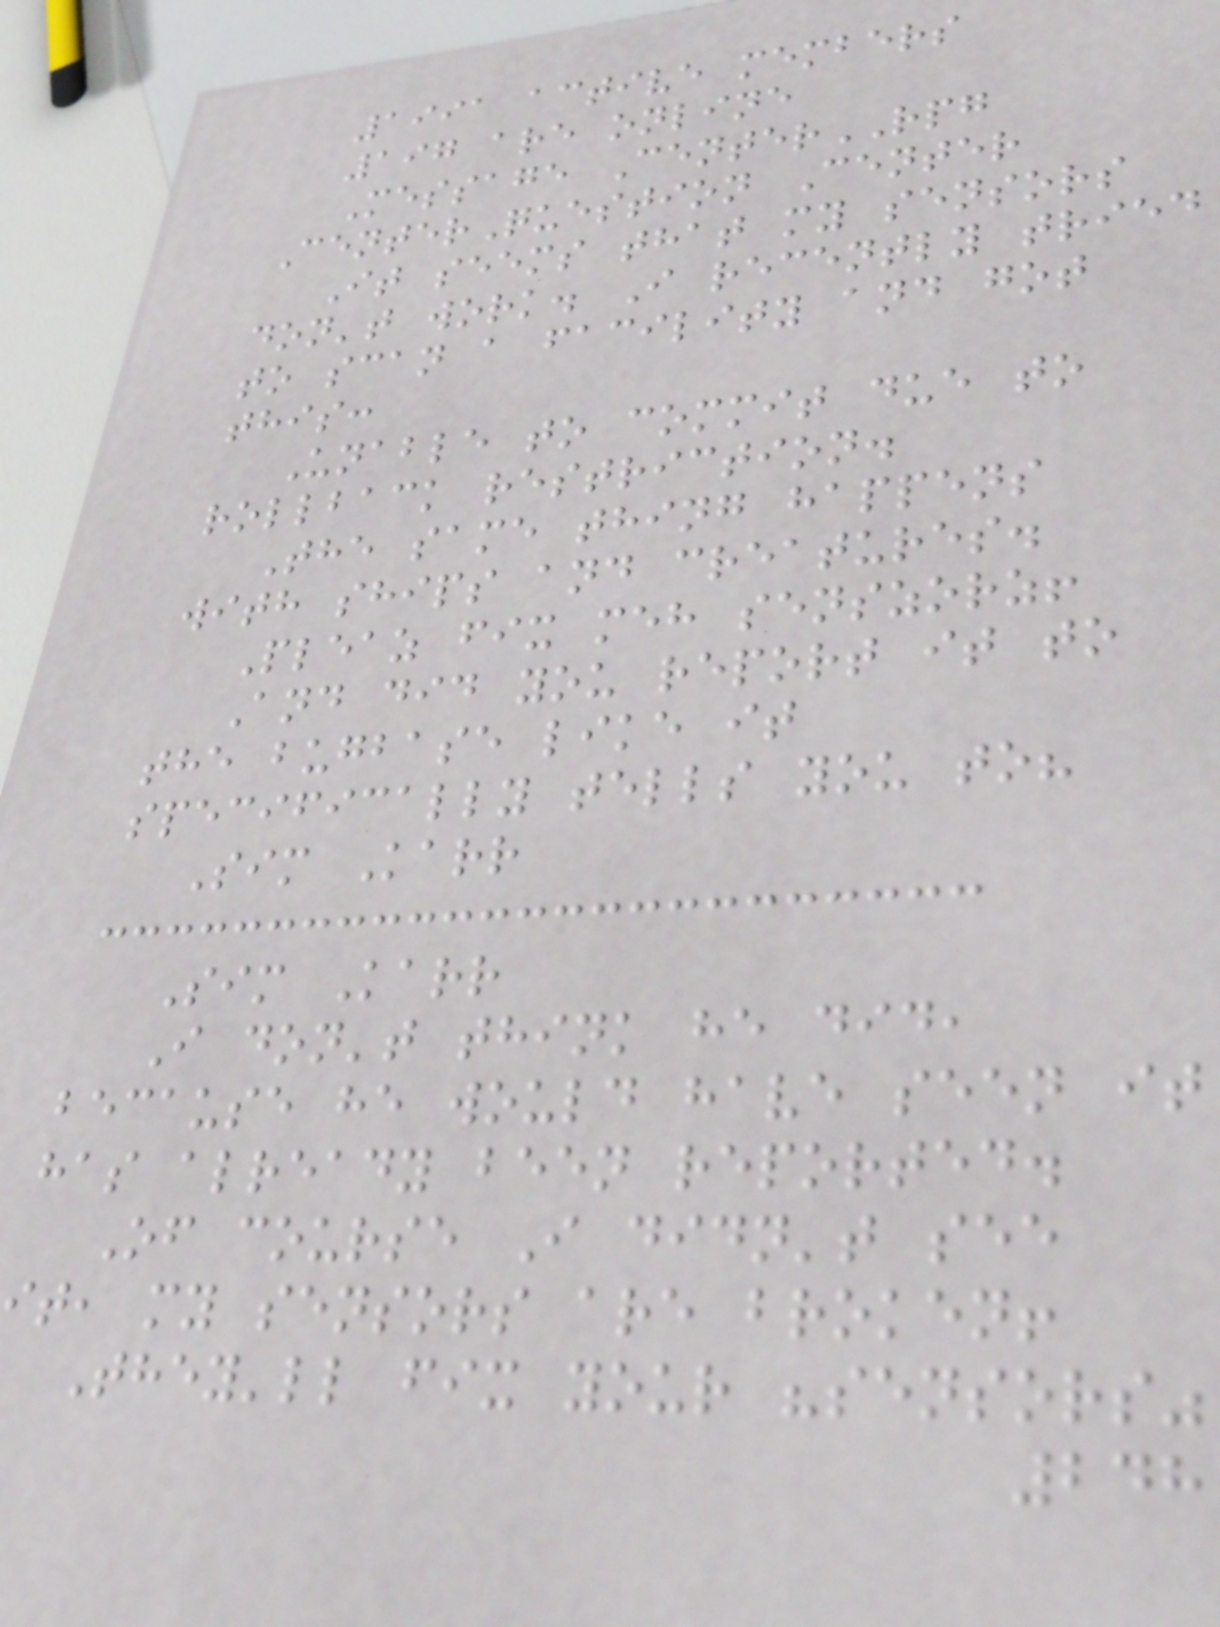1991 active members
197 are online
Message CenterRPG
CenterQuestion Center
It seems that my sensors
don't work. I recently tried
to scan a facility and got
this:
Unable to commit due to
rollback restriction.
The same thing happens
with ships and creatures.
Pleaz fix meh senszorz!
And did you report it to
the bugbase like it
specifically tells you to?
Sim Karr
Sim Karr
I don't think he did,
because he would have seen it
has already been reported.
Of course I didn't see
t, my sensors are broken!
They'll fix your "sensors"
248
